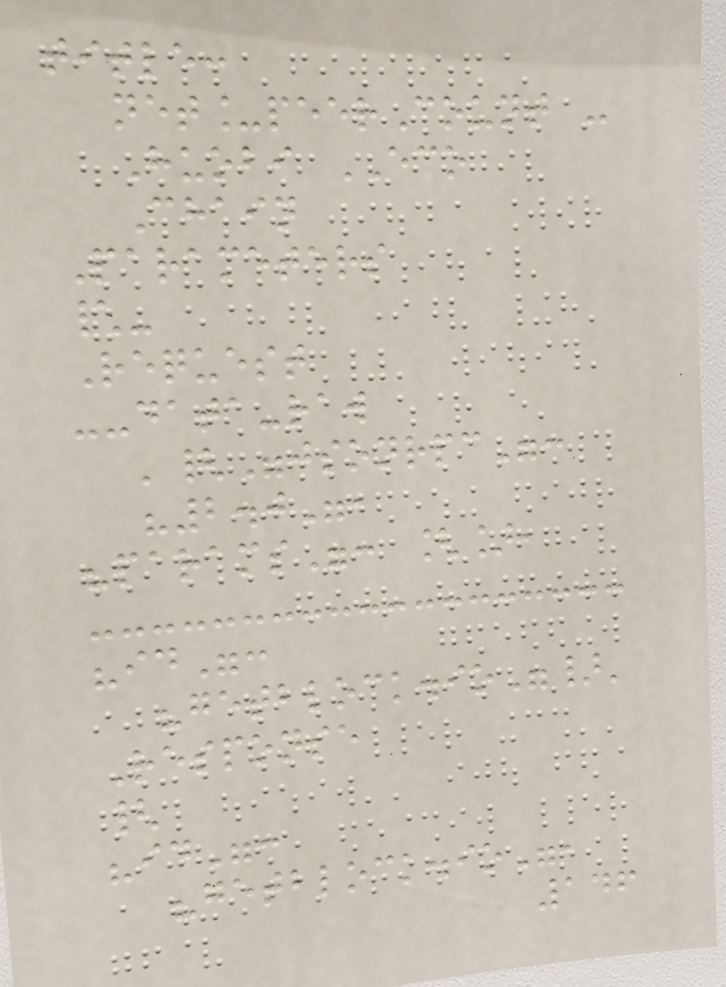title:
net_peerCount -
Huobi ECO
Chain
Parameters
\-
Request
--data-raw
'{"jsonrpc":
"2.0",
"params": [],
"id":
"getblock.io"}'
Response
{
"id":
"getblock.io",
146
